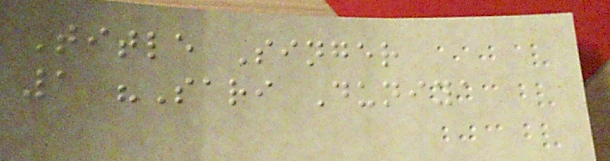Title Singer
1 "Sari Duniya
